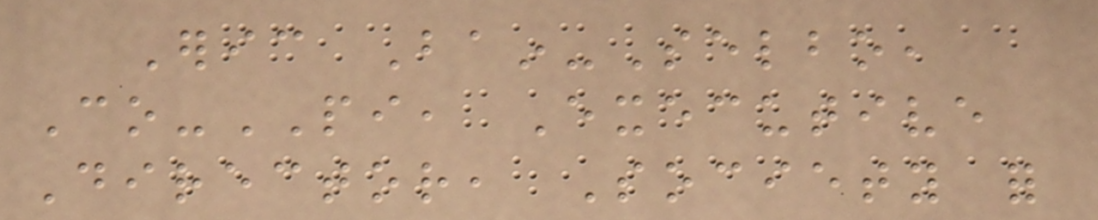Eric Bain-Selbo,
Co-PI, Executive
Director, Society for
